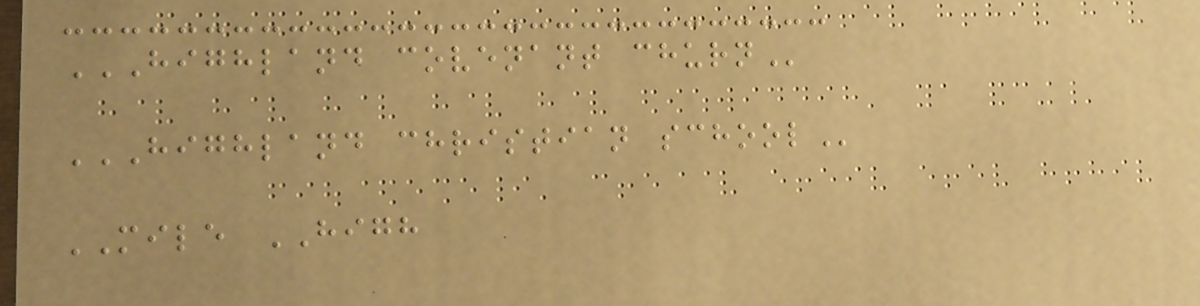HIGHLAND COVENANT CHURN
HIGHLAND CHRISTIAN SCHOOL
MILE HIGH
